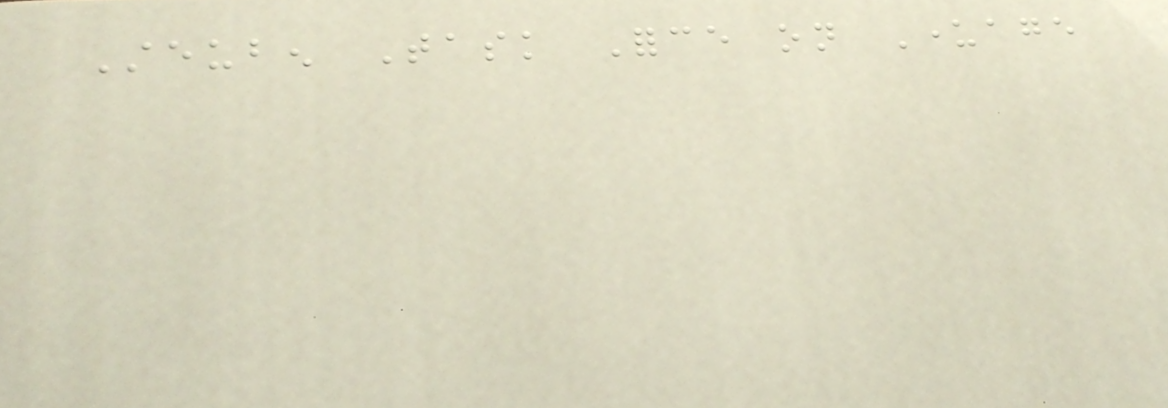Steuben Task Force on Underage
